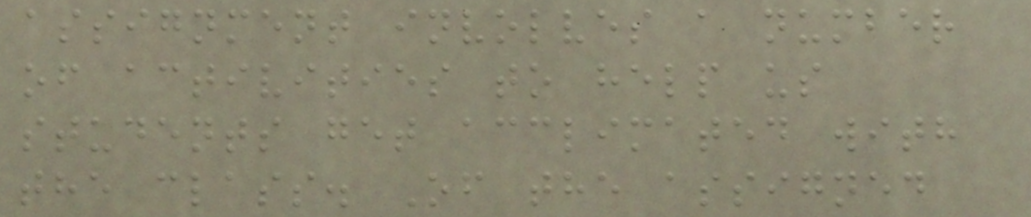assignment involves a number
of activities to help us
students get acclimated with
the class. Of the assigned
